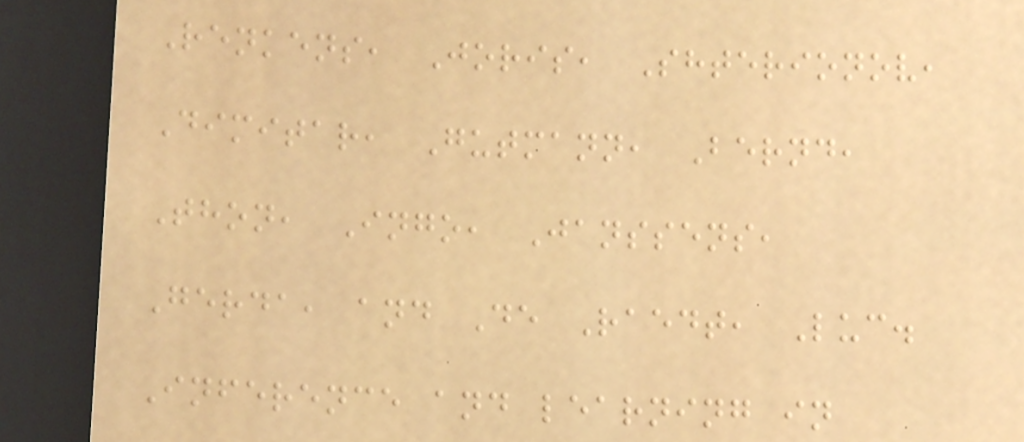Renkens, Joris, Shterionov,
Dimitar, Gutmann, Bernd,
Thon, Ingo, Janssens,
Gerda, and De Raedt, Luc.
Inference and learning in
